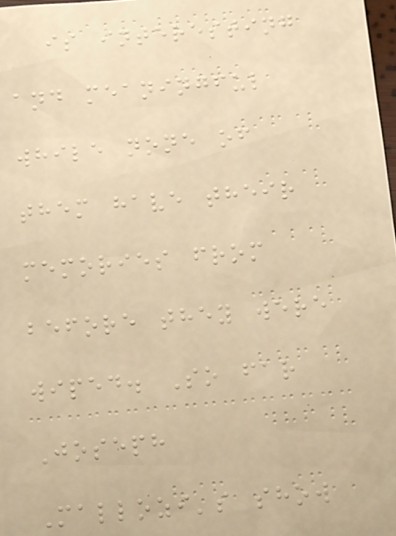is interesting
and meaningful
while none of
them have their
memories from
before they were
wiped. So far
Joseph
Mallozi's show
